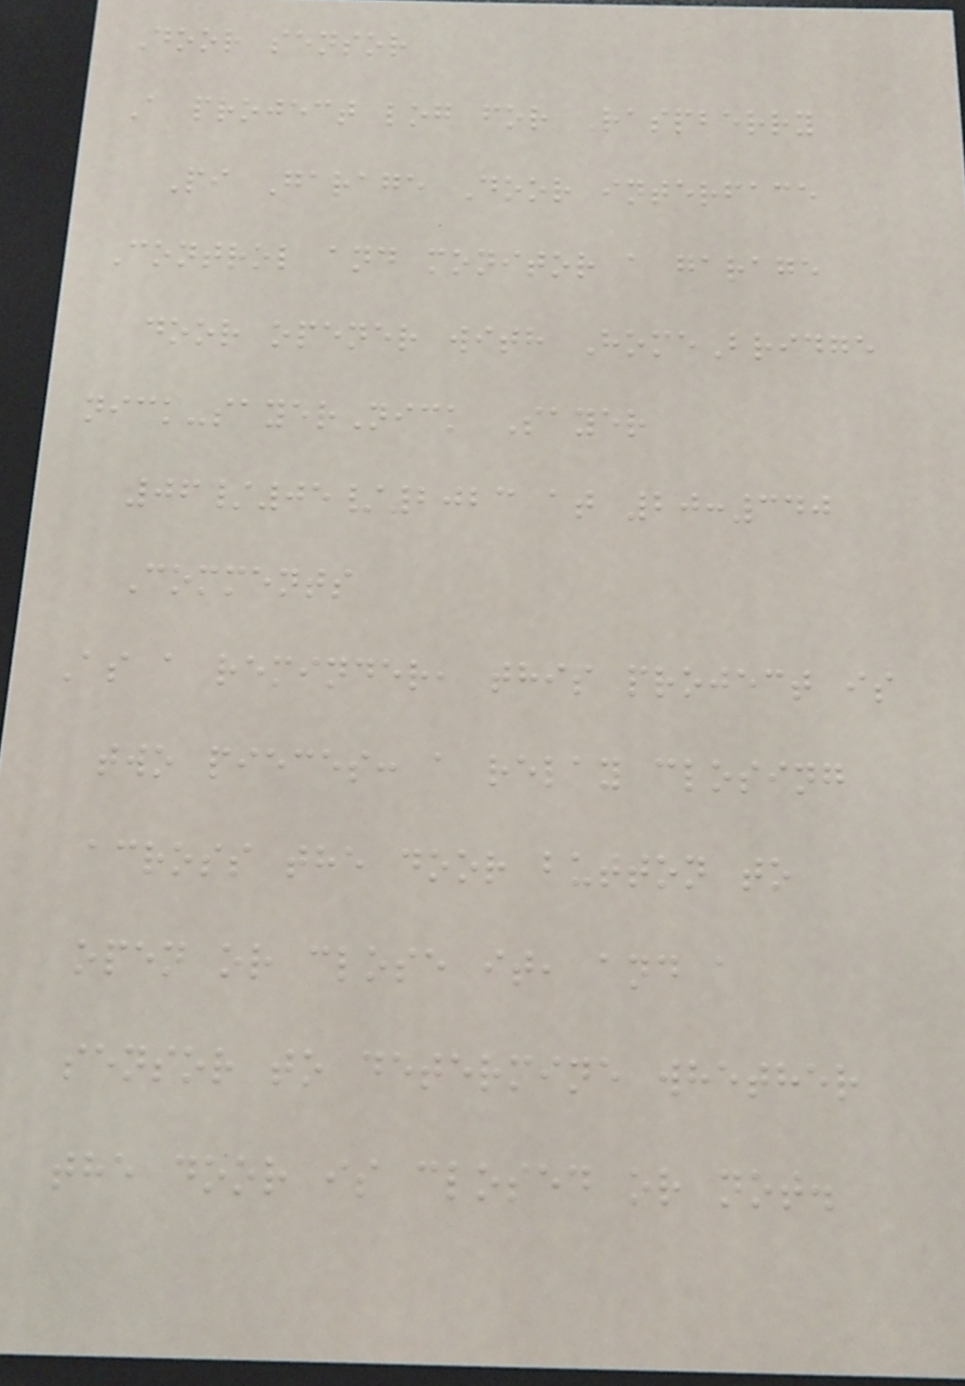Door sensor
A project log for Raspberry
Pi Garage Door interface
Control and monitor a garage
door opener with HomeBridge
nick-sayerNick Sayer
06/05/2023 at 20:340
Comments
As a reminder, this project is
two pieces: a relay closing
across the door button to
open or close it, and a
sensor to determine whether
the door is closed or not.
